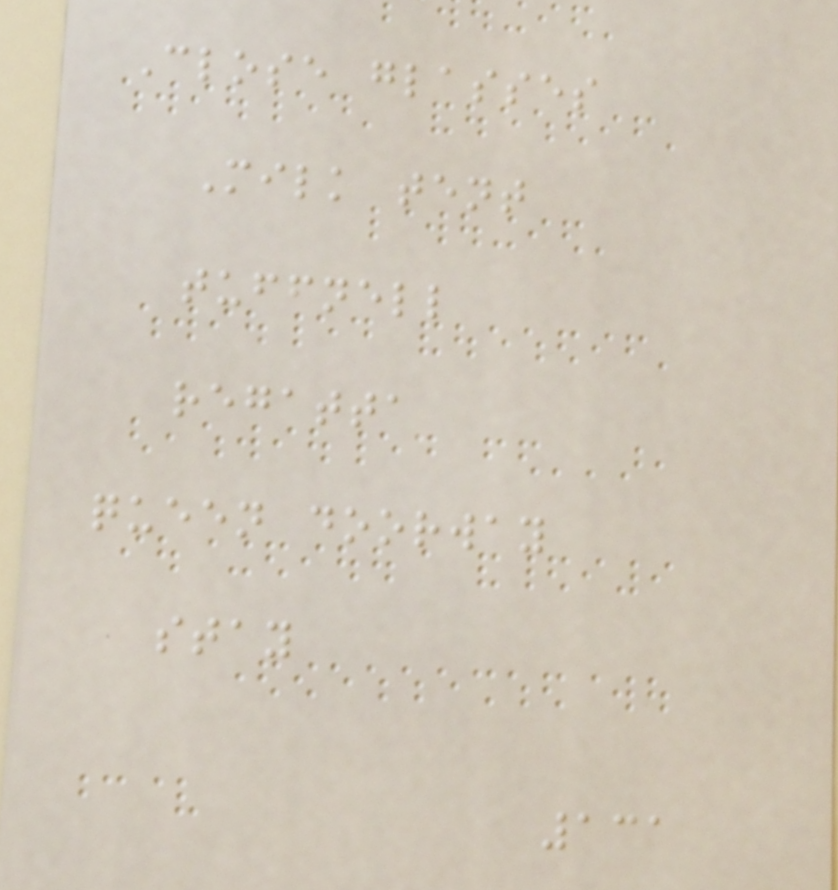Close glasses
Milk tent
tuffnell
regatta
queen doorway
stay
131
